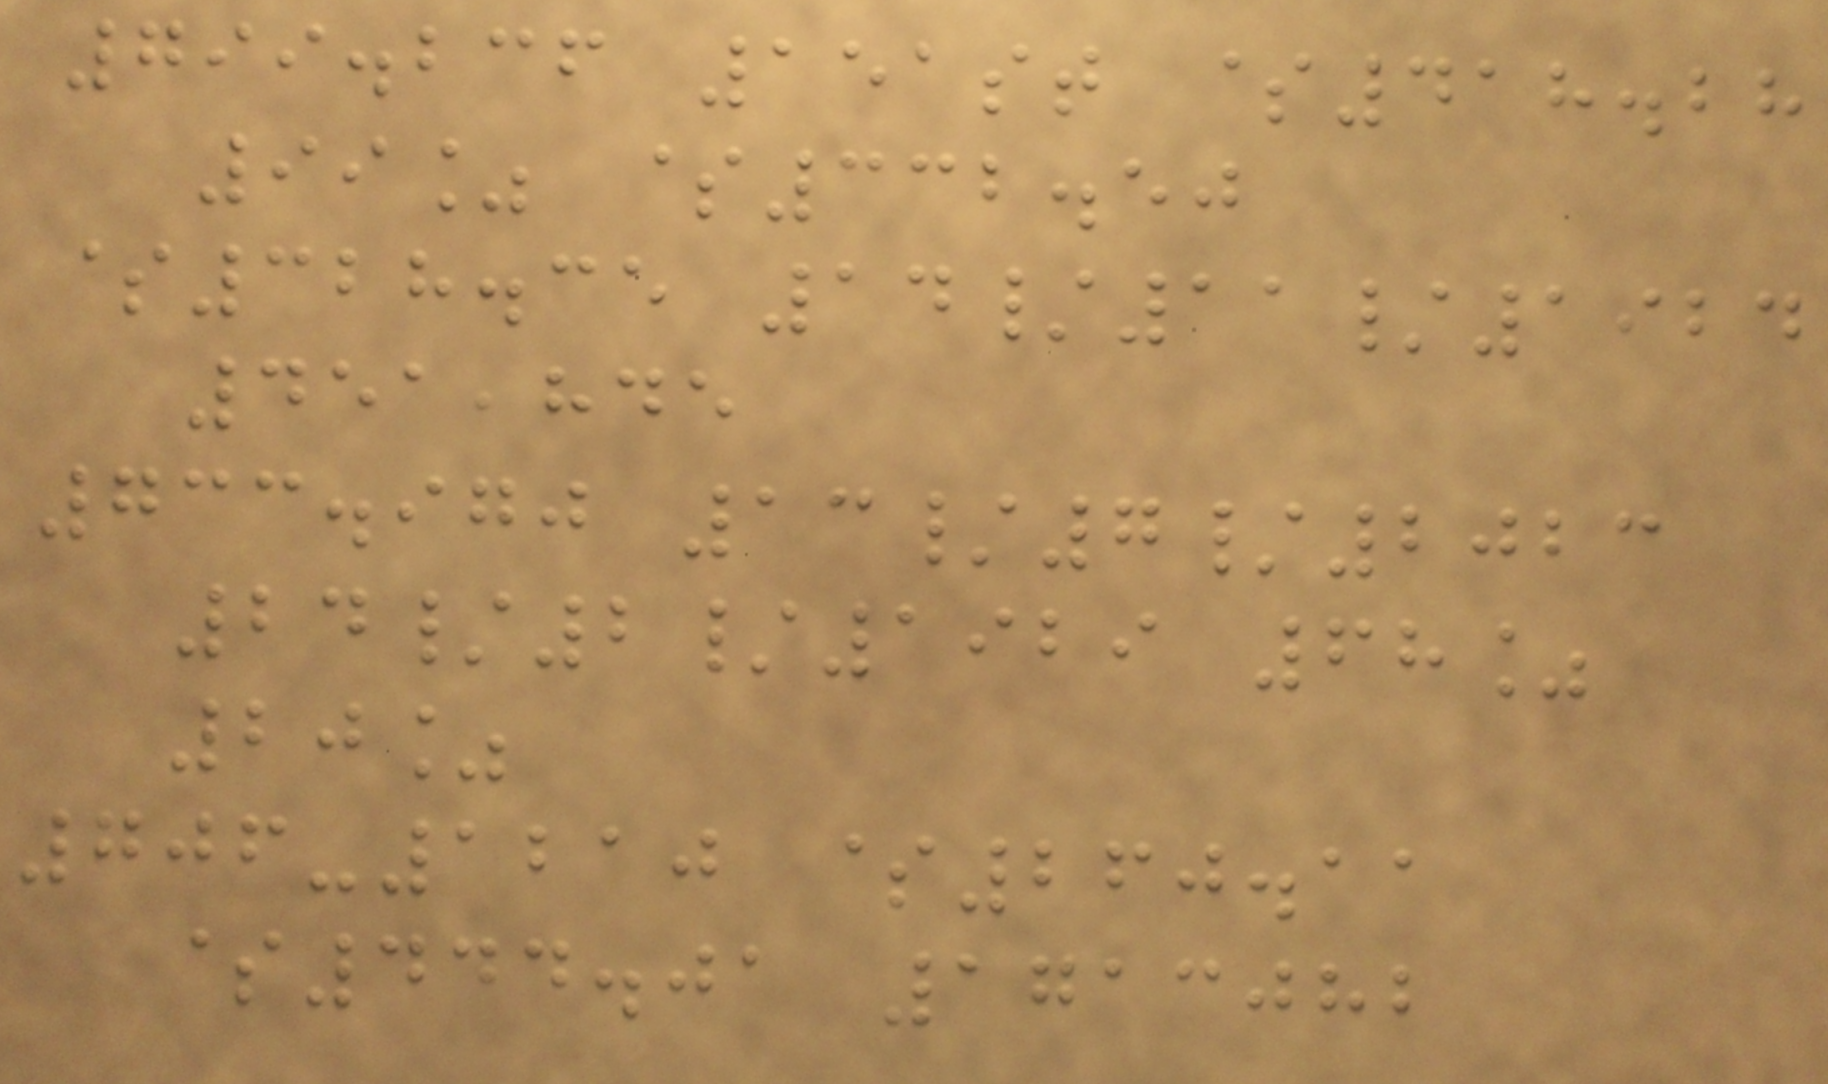799.236 151st $418.28
99% $332.50
$328.35 14/11/1924
451,845
733.970 13/7/2023
24/2/1929 68%
20%
706-1210 $260.11
$444.01 1713082
